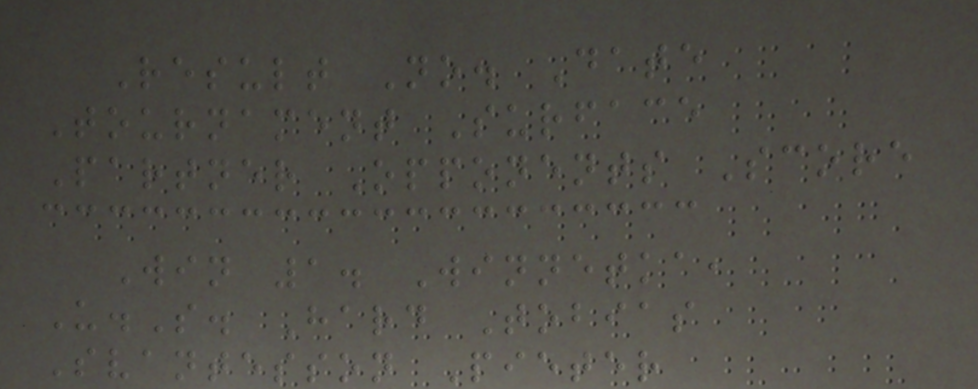Result No. Date
Tournament Surface
Partner Opponents Score
Win 1. Winnetka,
U.S. Hard Tobias
Svantesson Pieter
